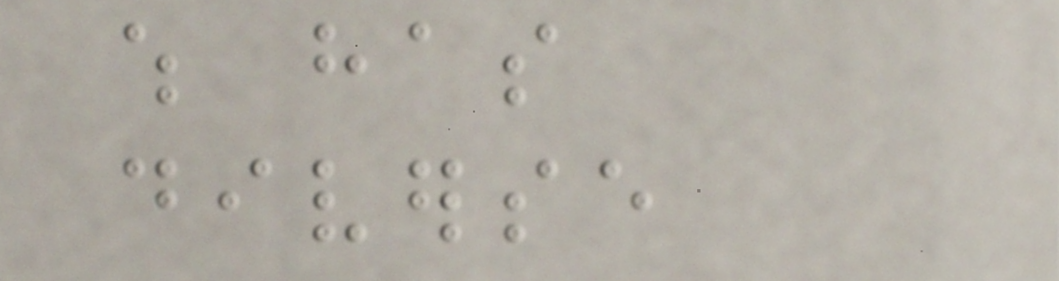which has
diverse
